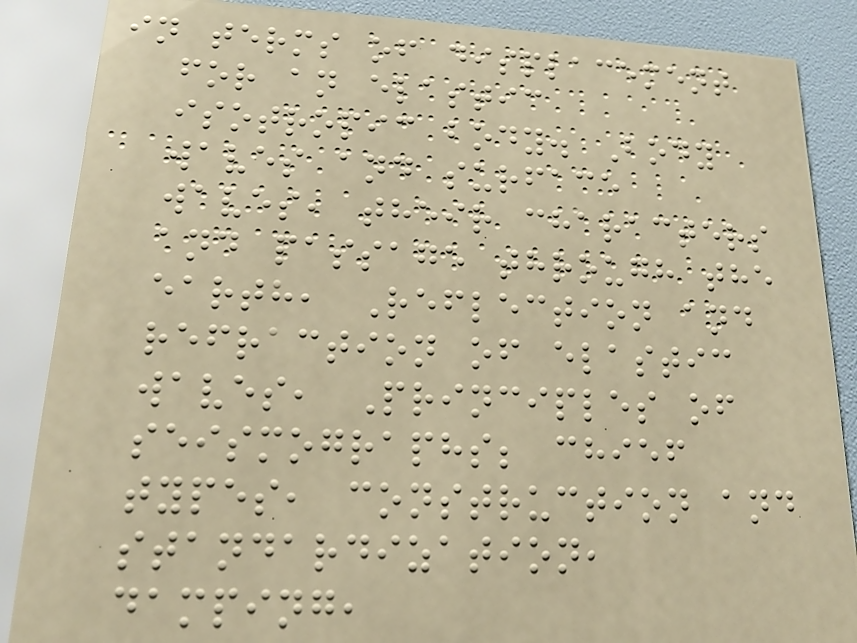in terms of displacement
for an elastic
isotropic body. Body
waves and surface
waves, their characters
and passage through the
earth, Reflection and
refraction of elastic
waves, Principles of
seismographs; chief
types, construction and
standardization,
damping,
